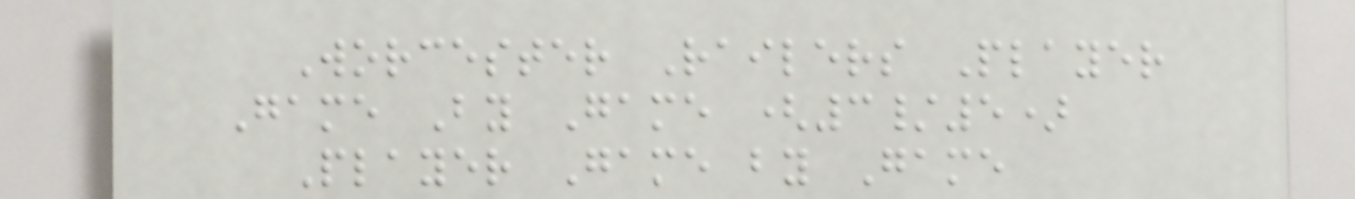Worcester Railers Player
Game By Game (3/5)
Player Game by Game
